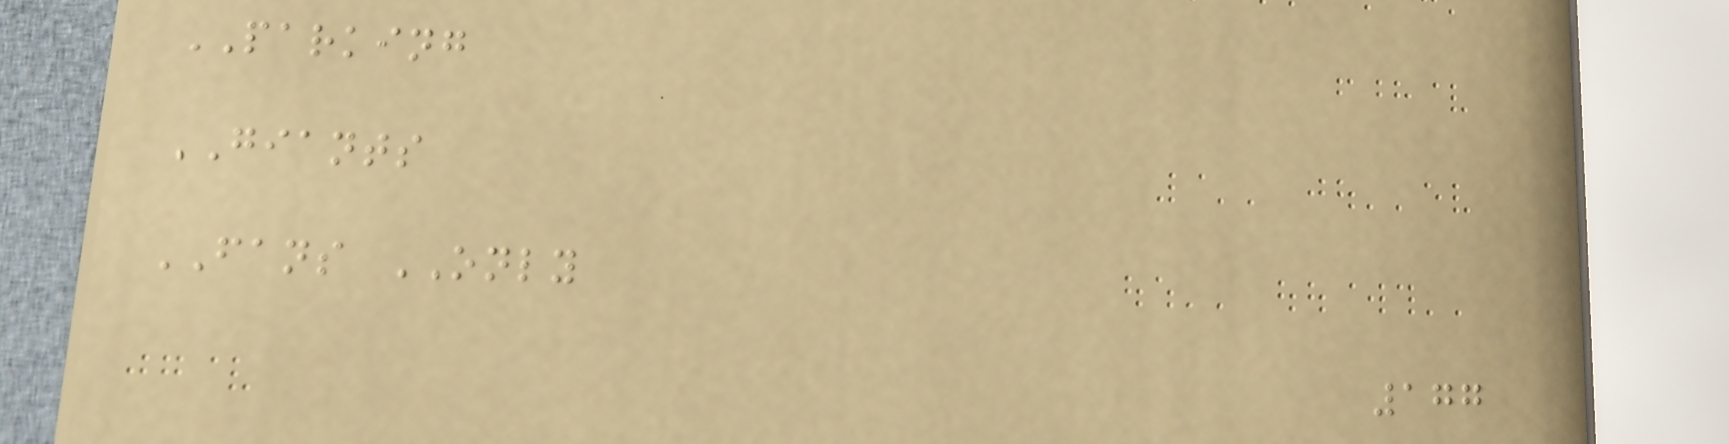PARKING
GIANTS
FANS ONLY
177
